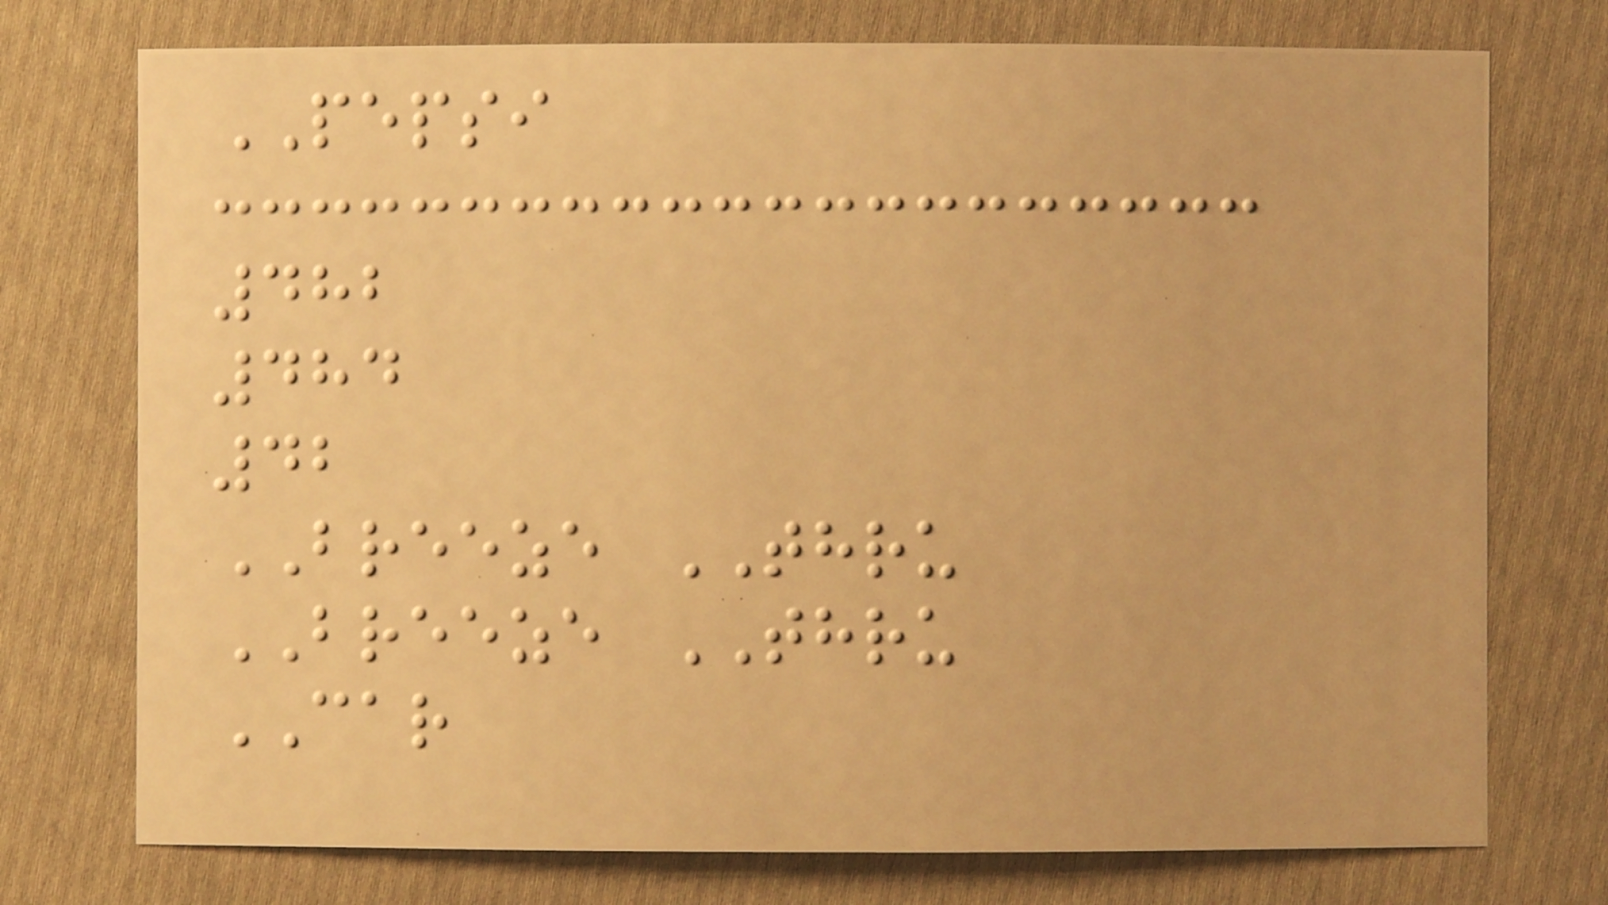PEPSI
482
484
42
BREEZE THRU
BREEZE THRU
CAR
